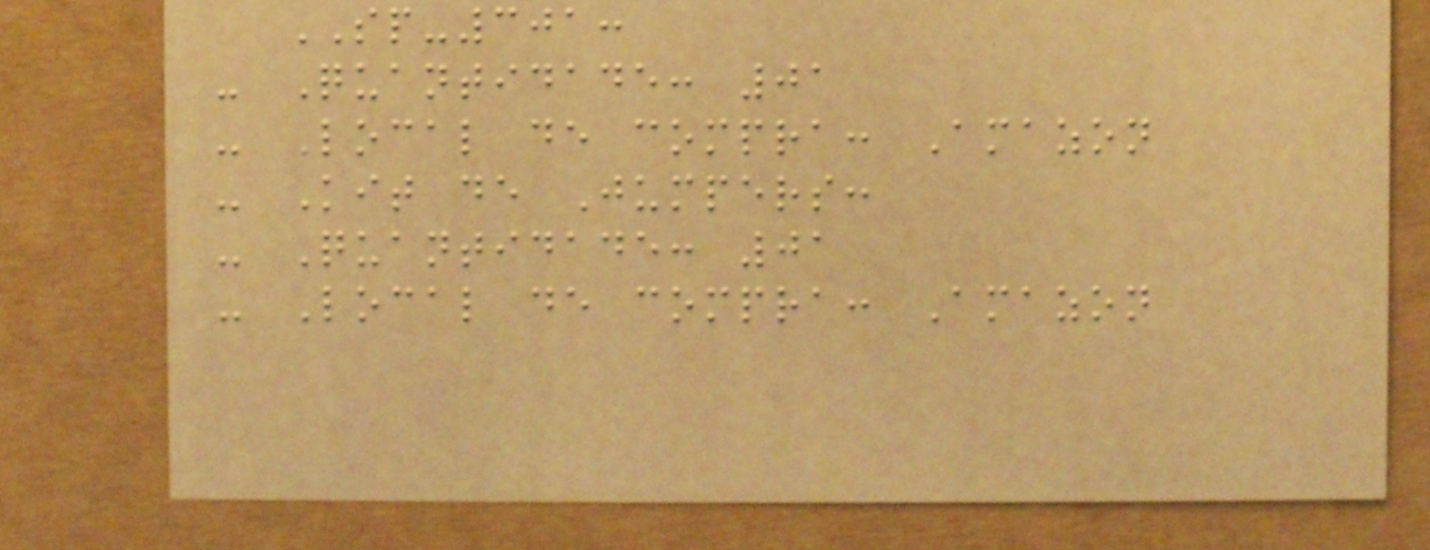SP-301:
- Quantidade: 01
- Local de compra: Amazon
- Kit de Jumpers:
- Quantidade: 01
- Local de compra: Amazon
